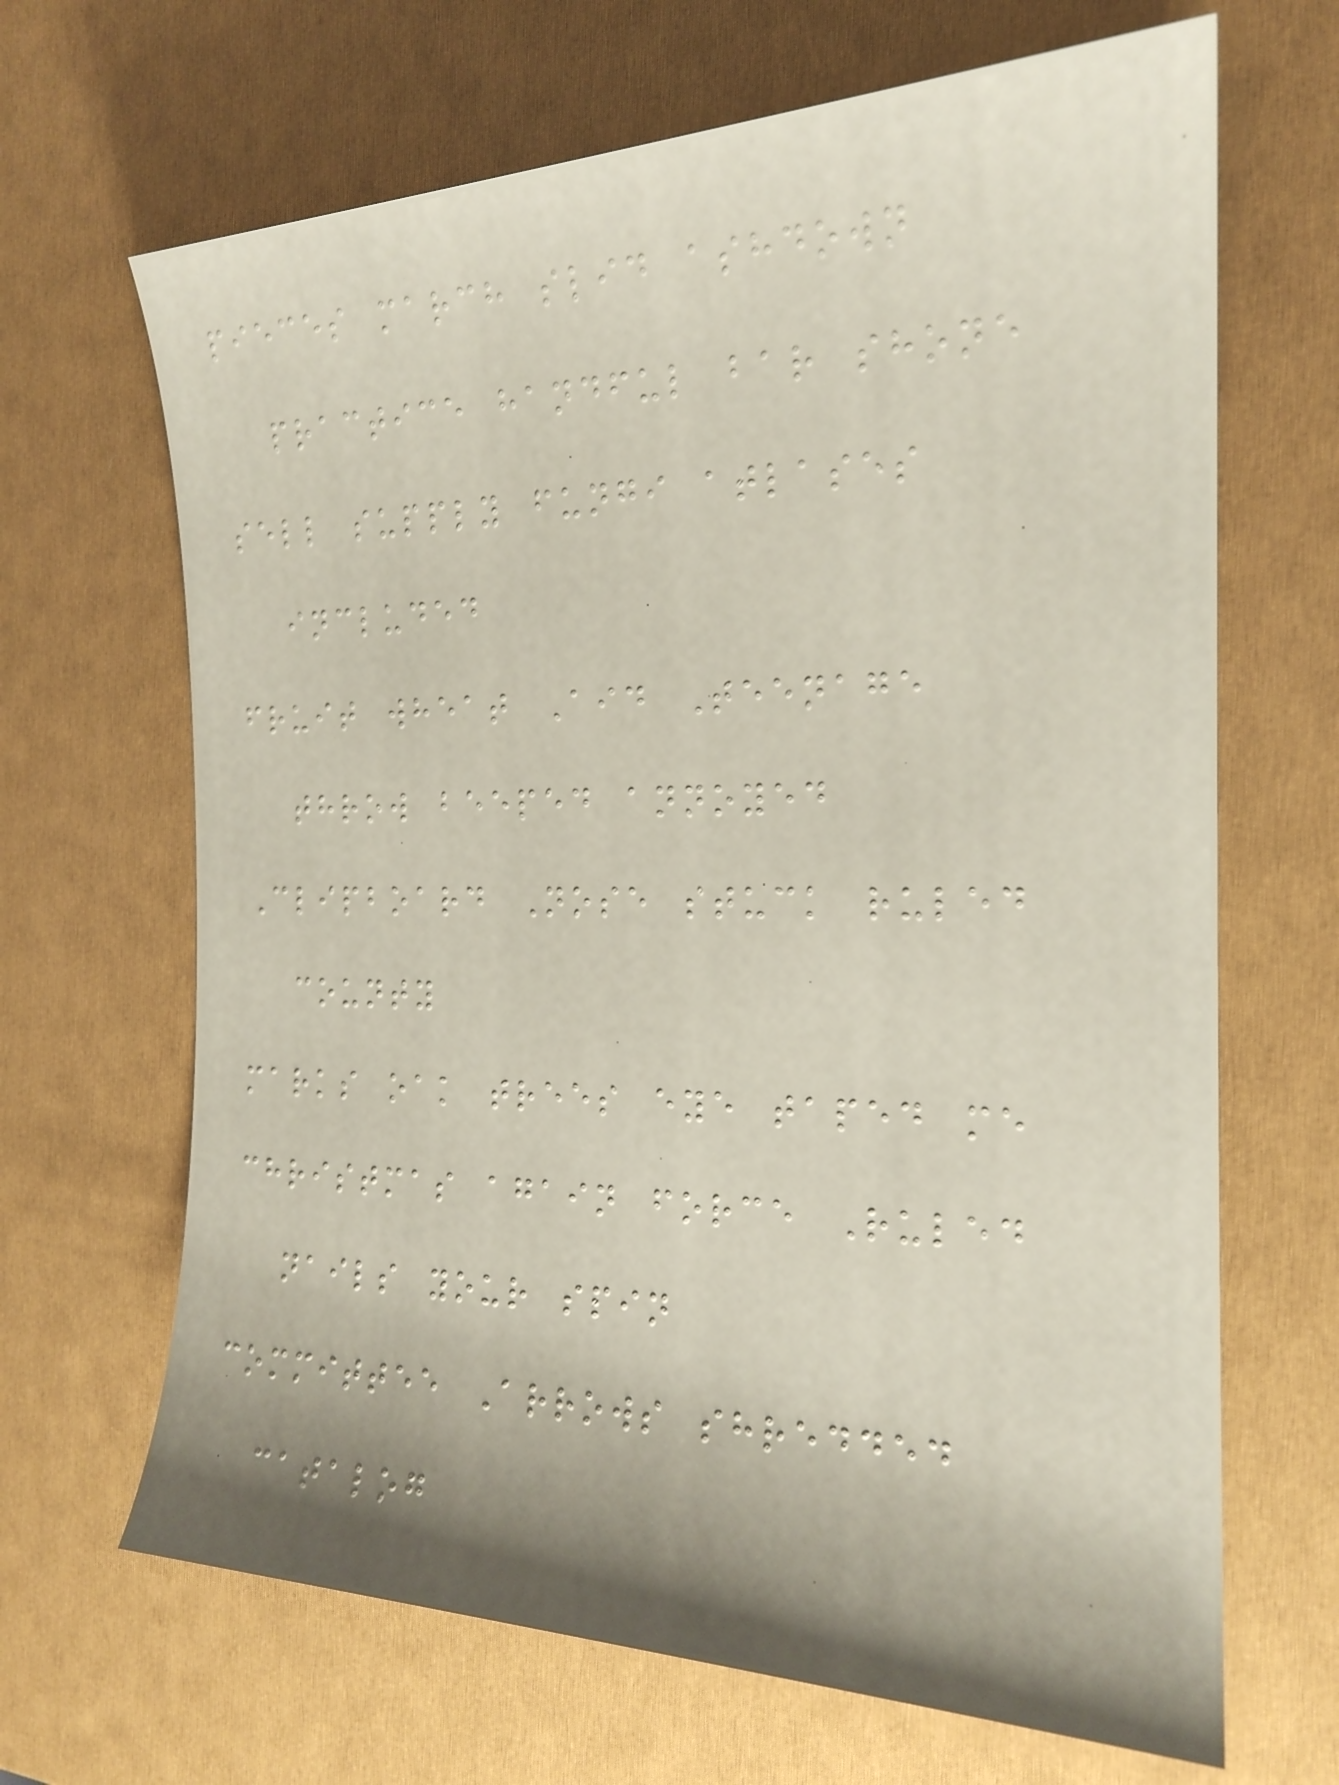pieces march slid ashdown
practice handful bar shone
sell supply fungi atlases
included
fruit wheat Aid Teenage
throw beeped annoyed
Clipboard Nose stuck ruled
county
marks oak trees eye taped me
christmas again force Ruled
nails your spin
committee Arrows shredded
catalog
